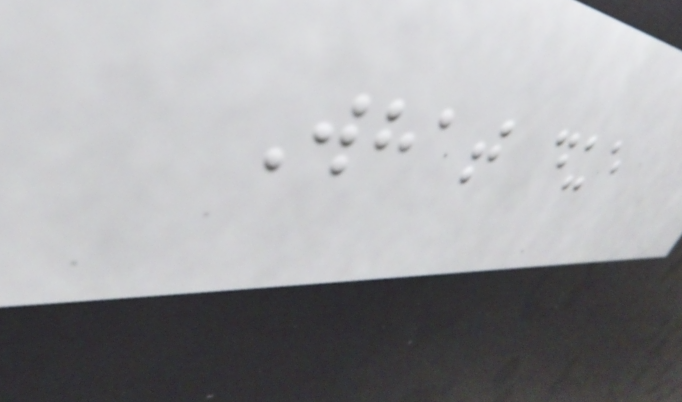What due
